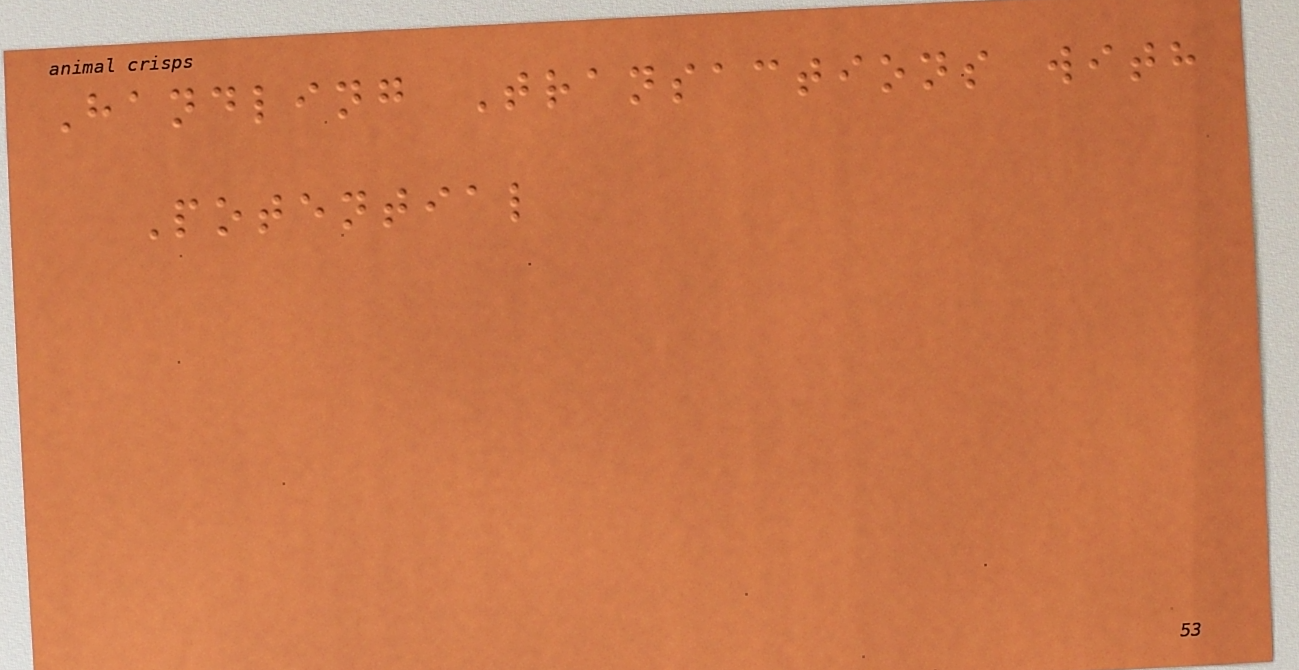Handling Transactions with
Potential
